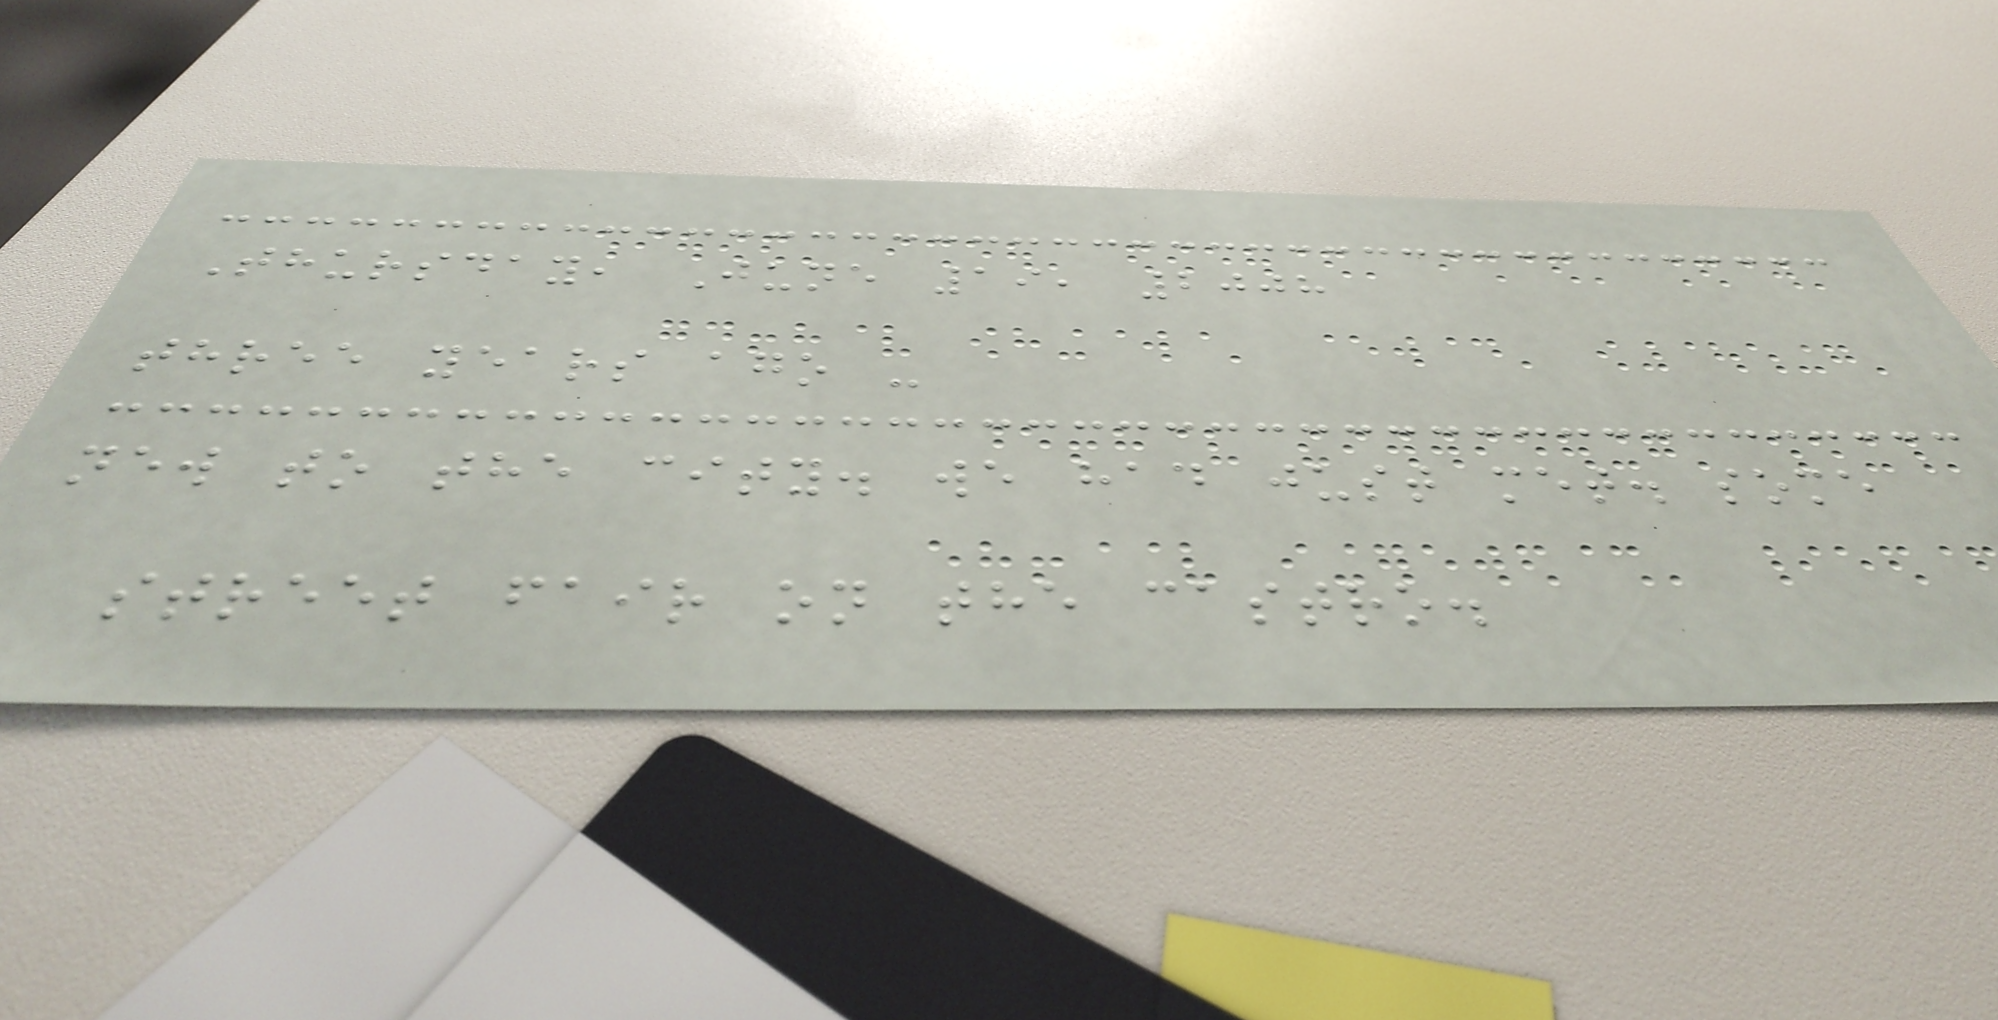Thursday, June 19, 2008
three years ago -
new to the city. we had just met. some
street fair on the castro.
